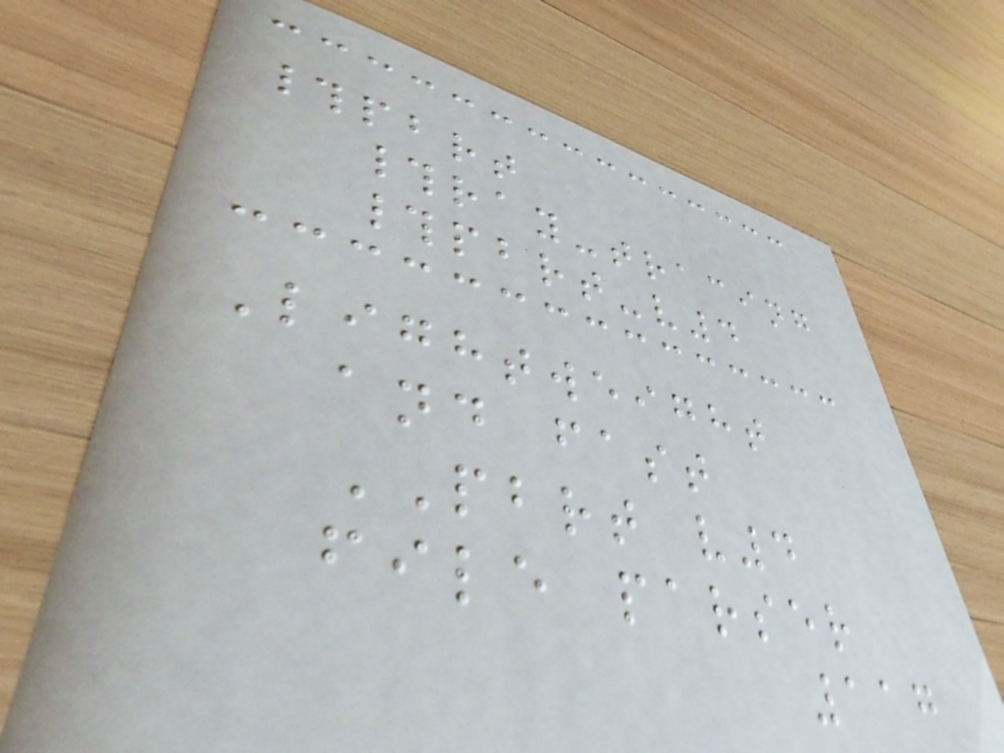#pbrt
#ray-tracing
#pbrt-v4
Lightweight
and fast
PBRT v4
file parser
117
